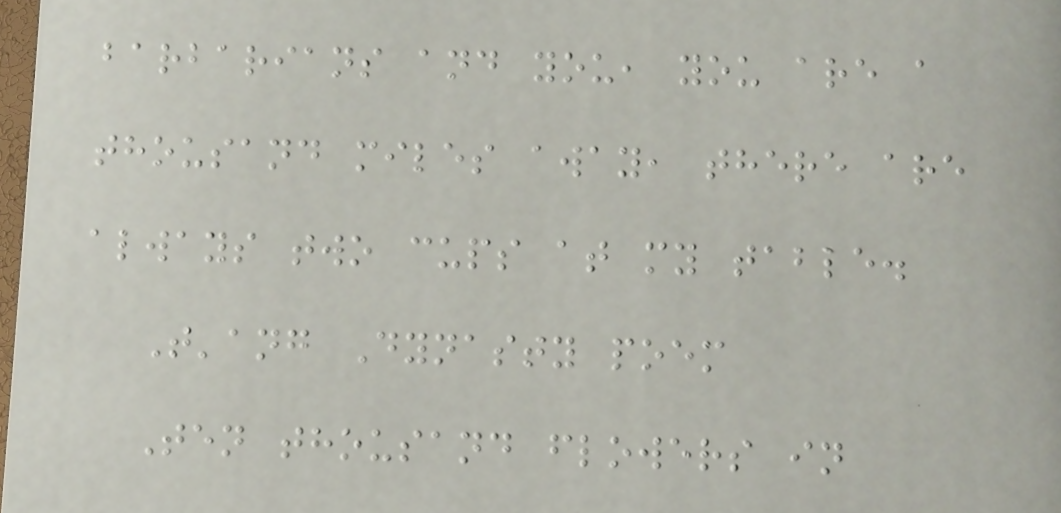barbarians and you, you are a
thousand miles away, there are
always two cups at my table.
T'ang Dynasty poem
Ten thousand flowers in
